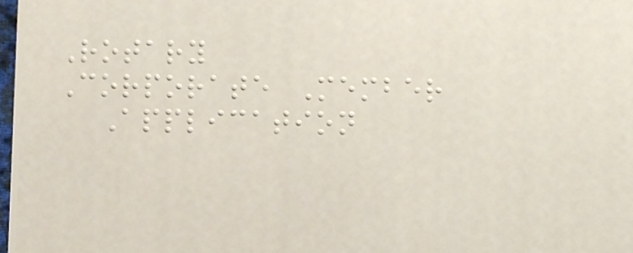Rotary
Corporate Member
Application
